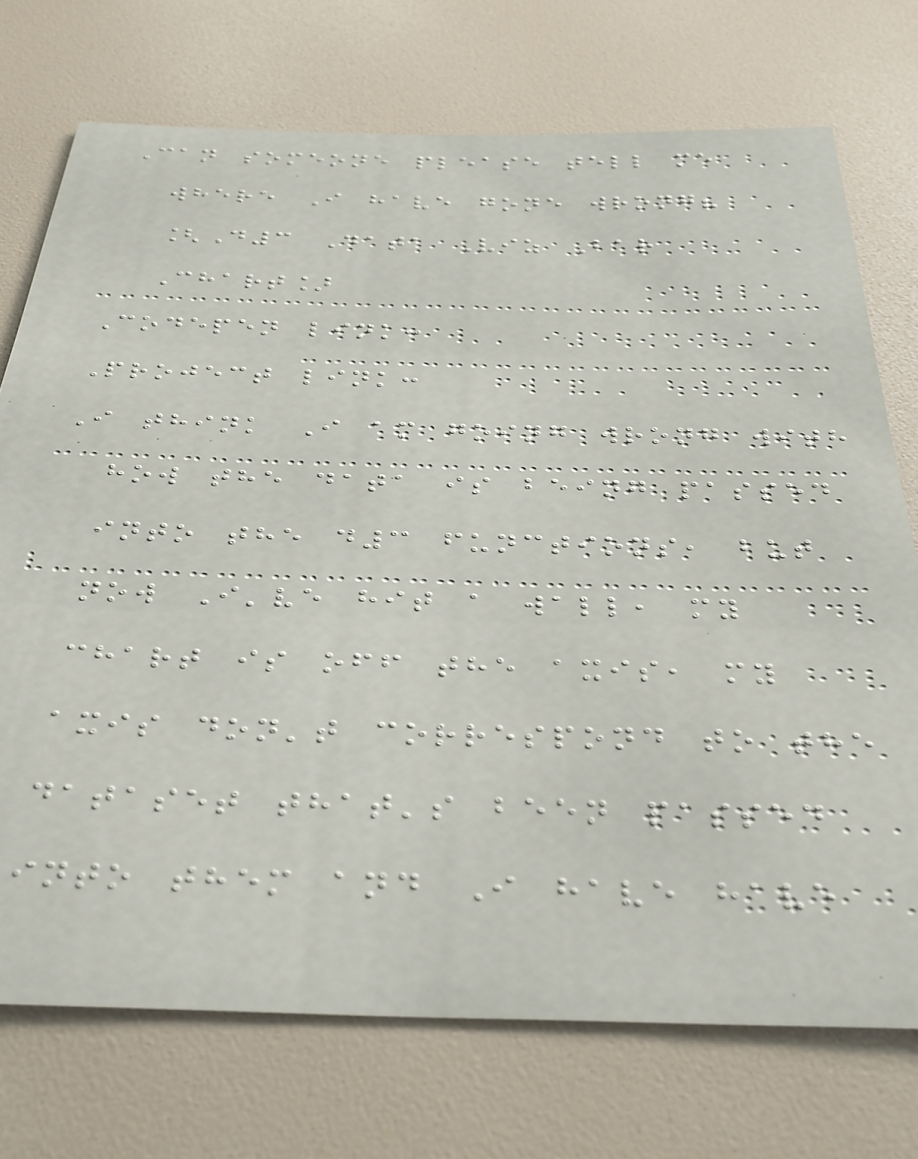Can someone please tell me
where I have gone wrong?
[D3 Data Viz Bar
Chart]
Codepen link:
Project link:
I think I am going wrong with
how the data is being passed
into the d3 functions, but
now I've hit a wall, my
chart is off the axis, my
axis don't correspond to the
dataset that's been passed
into them and I have have
